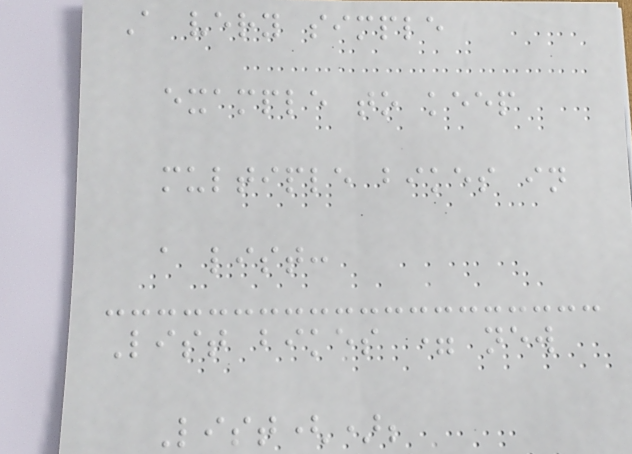A very simple
example to keep
multiple bikes in
a list:
List bikes = new
List();
